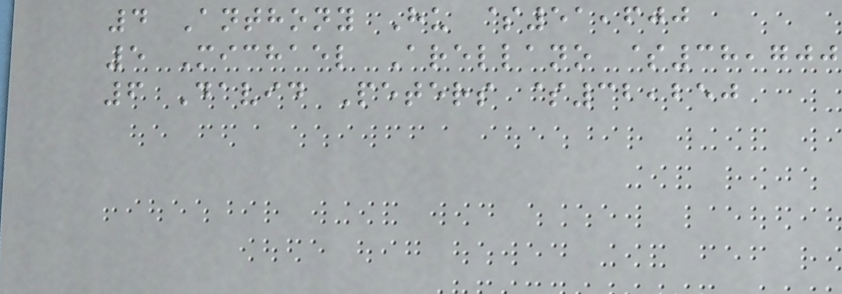4 Anthony Hu $51,600
5 Michael Arellano $38,700
6 David Peters $32,250
